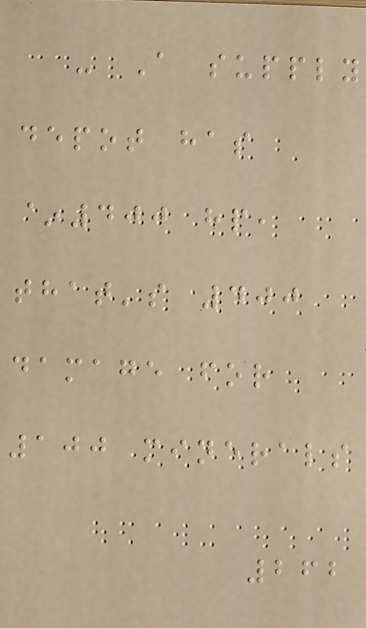- A supply
depot has
~400 hp,
that's 400
damage for
100 minerals
262
